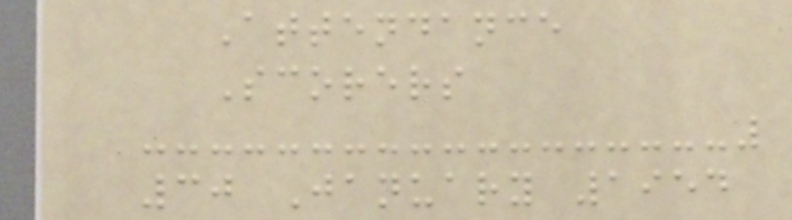Attendance
Scorers
30 January 1954
